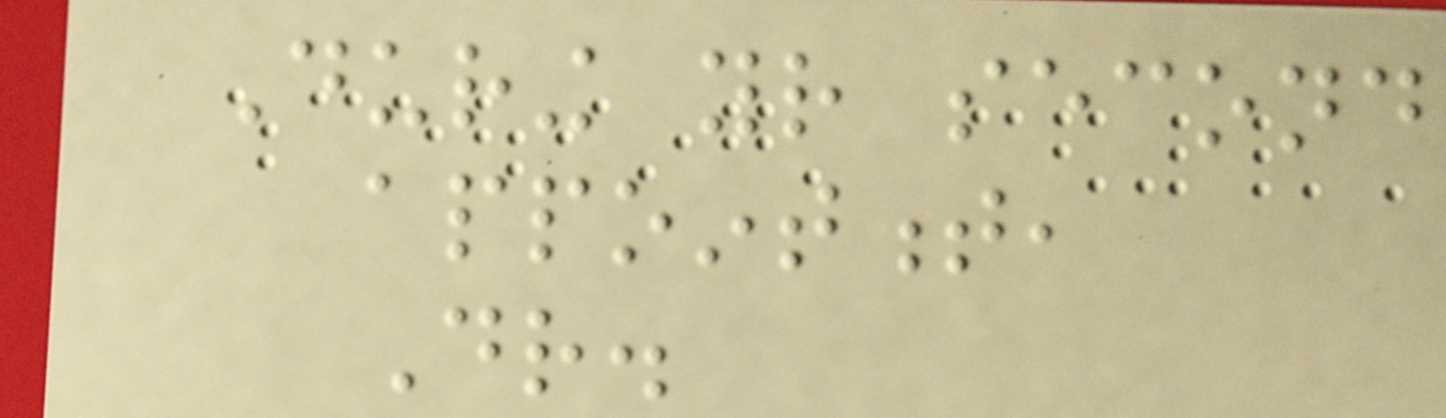During your second
appointment,
Dr.
